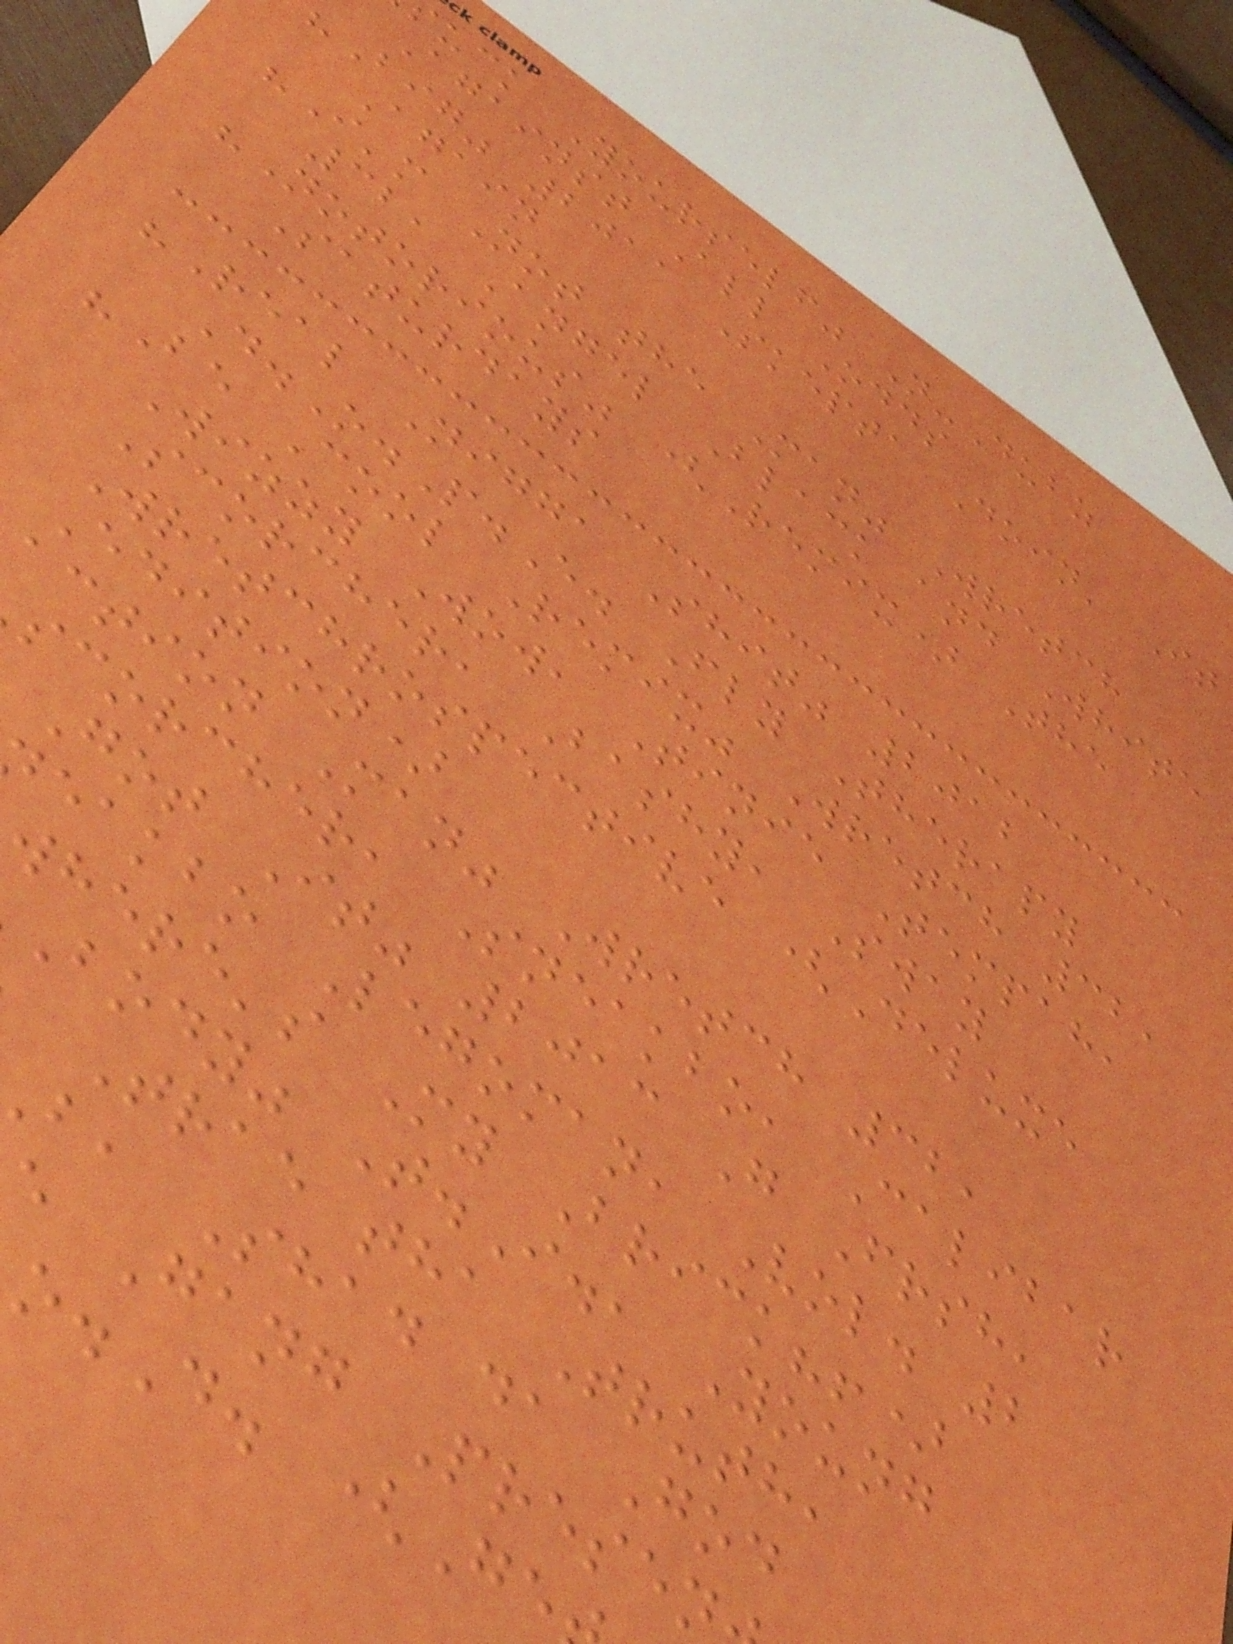uck Yourself" N-Dubz
Against All Odds
"Big" 2011 Skepta Doin' It
Again
"I'm Not the Man" Wretch
32, Angel Black and White
"Notorious" (Remix) The
Saturdays
"Real Nigga Shit" 2012
D.O.P.E. Fly Therapy
"Be Cool Remix" Wretch 32,
Wizzy Wow, Tinie Tempah,
Scorcher, Bashy, Sway
Wretchrospective (Deluxe
Edition)
action Man" Wretch 32,
scorcher, Sneakbo, Calibar
Got It" 2013 G Frsh,
eakbo Legoman, Vol. 2
where's My Brick?!)
Body" T.I., Young
Trae tha Truth,
b, Shad da God
Gang Presen
.D. (Ge
